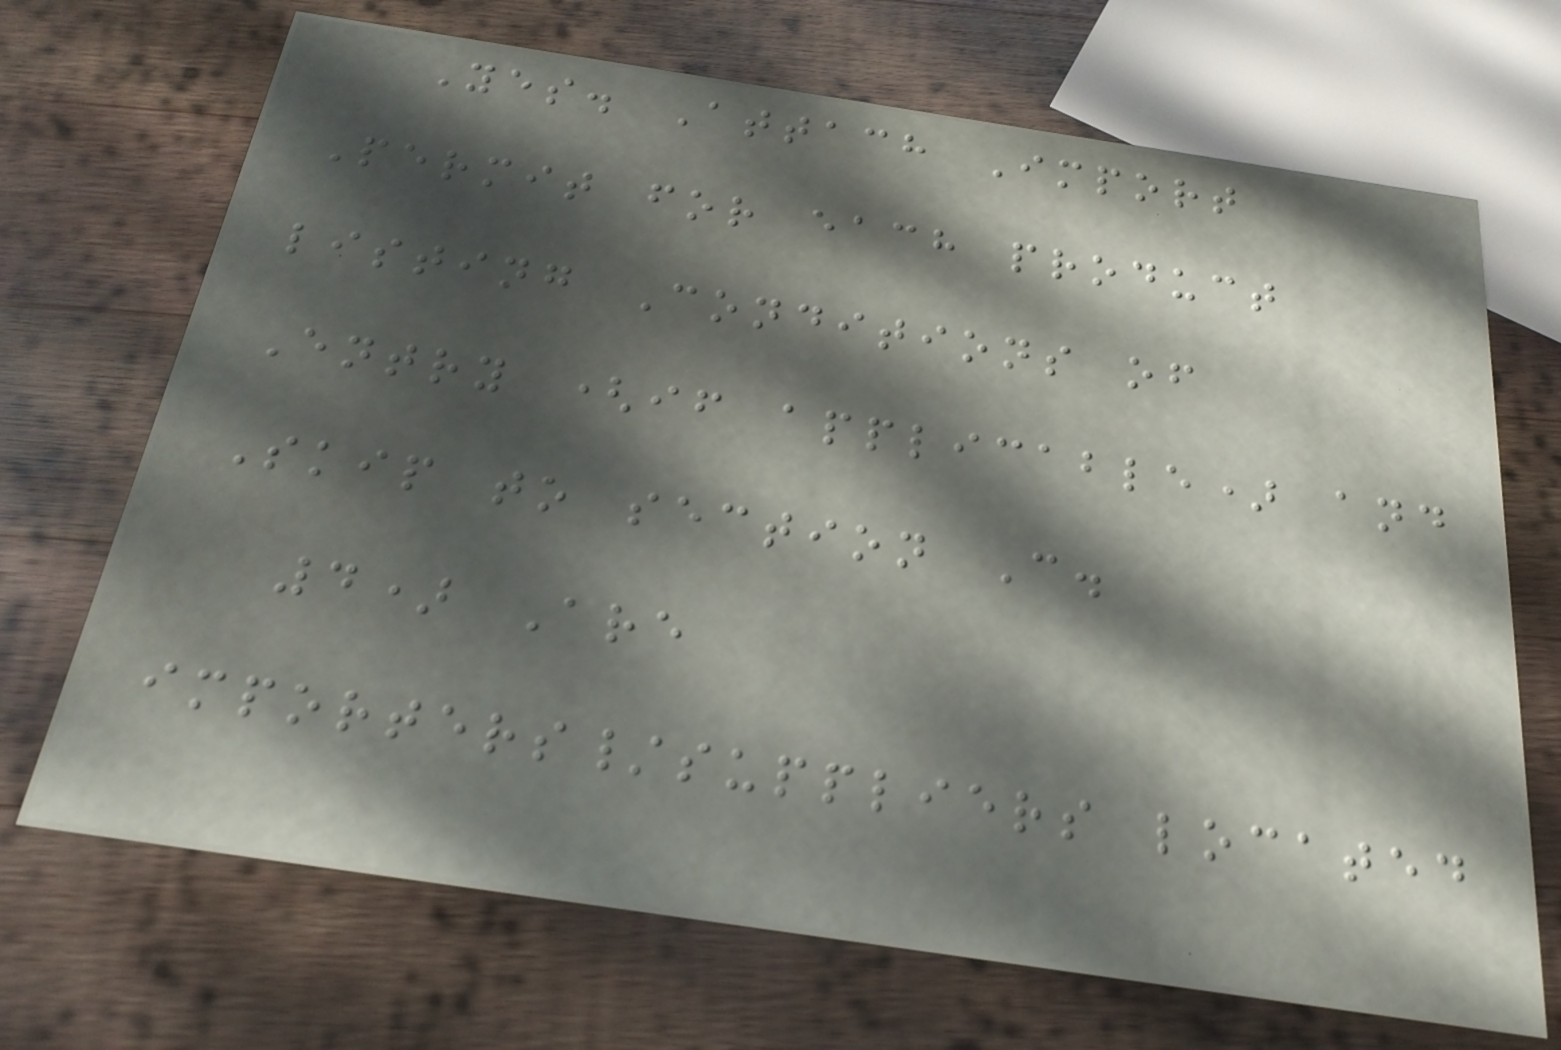Yes. Attach Import
Permit for each product
listing Conditions of
Entry (if applicable) and
Skip to section C.
4) Are
importers/suppliers located
